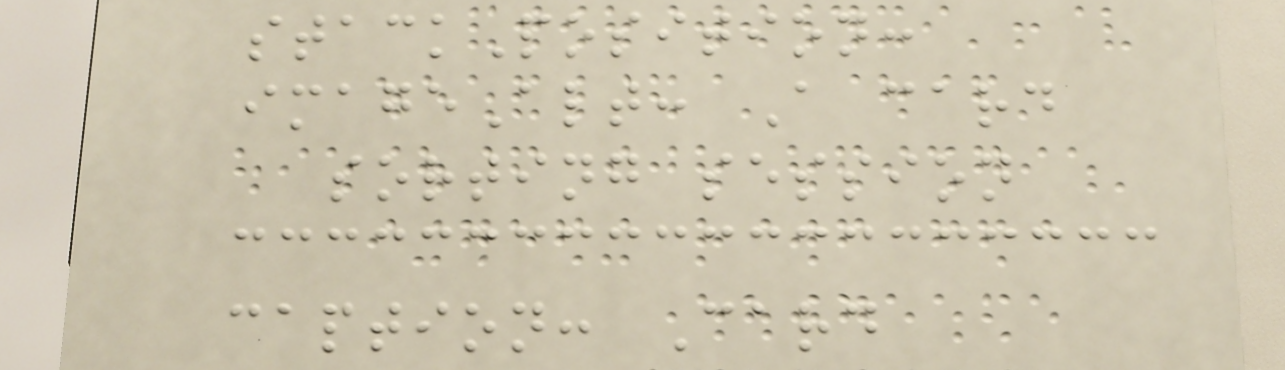stackPosition:
imageAlt: A card
sorting session
caption: Card
